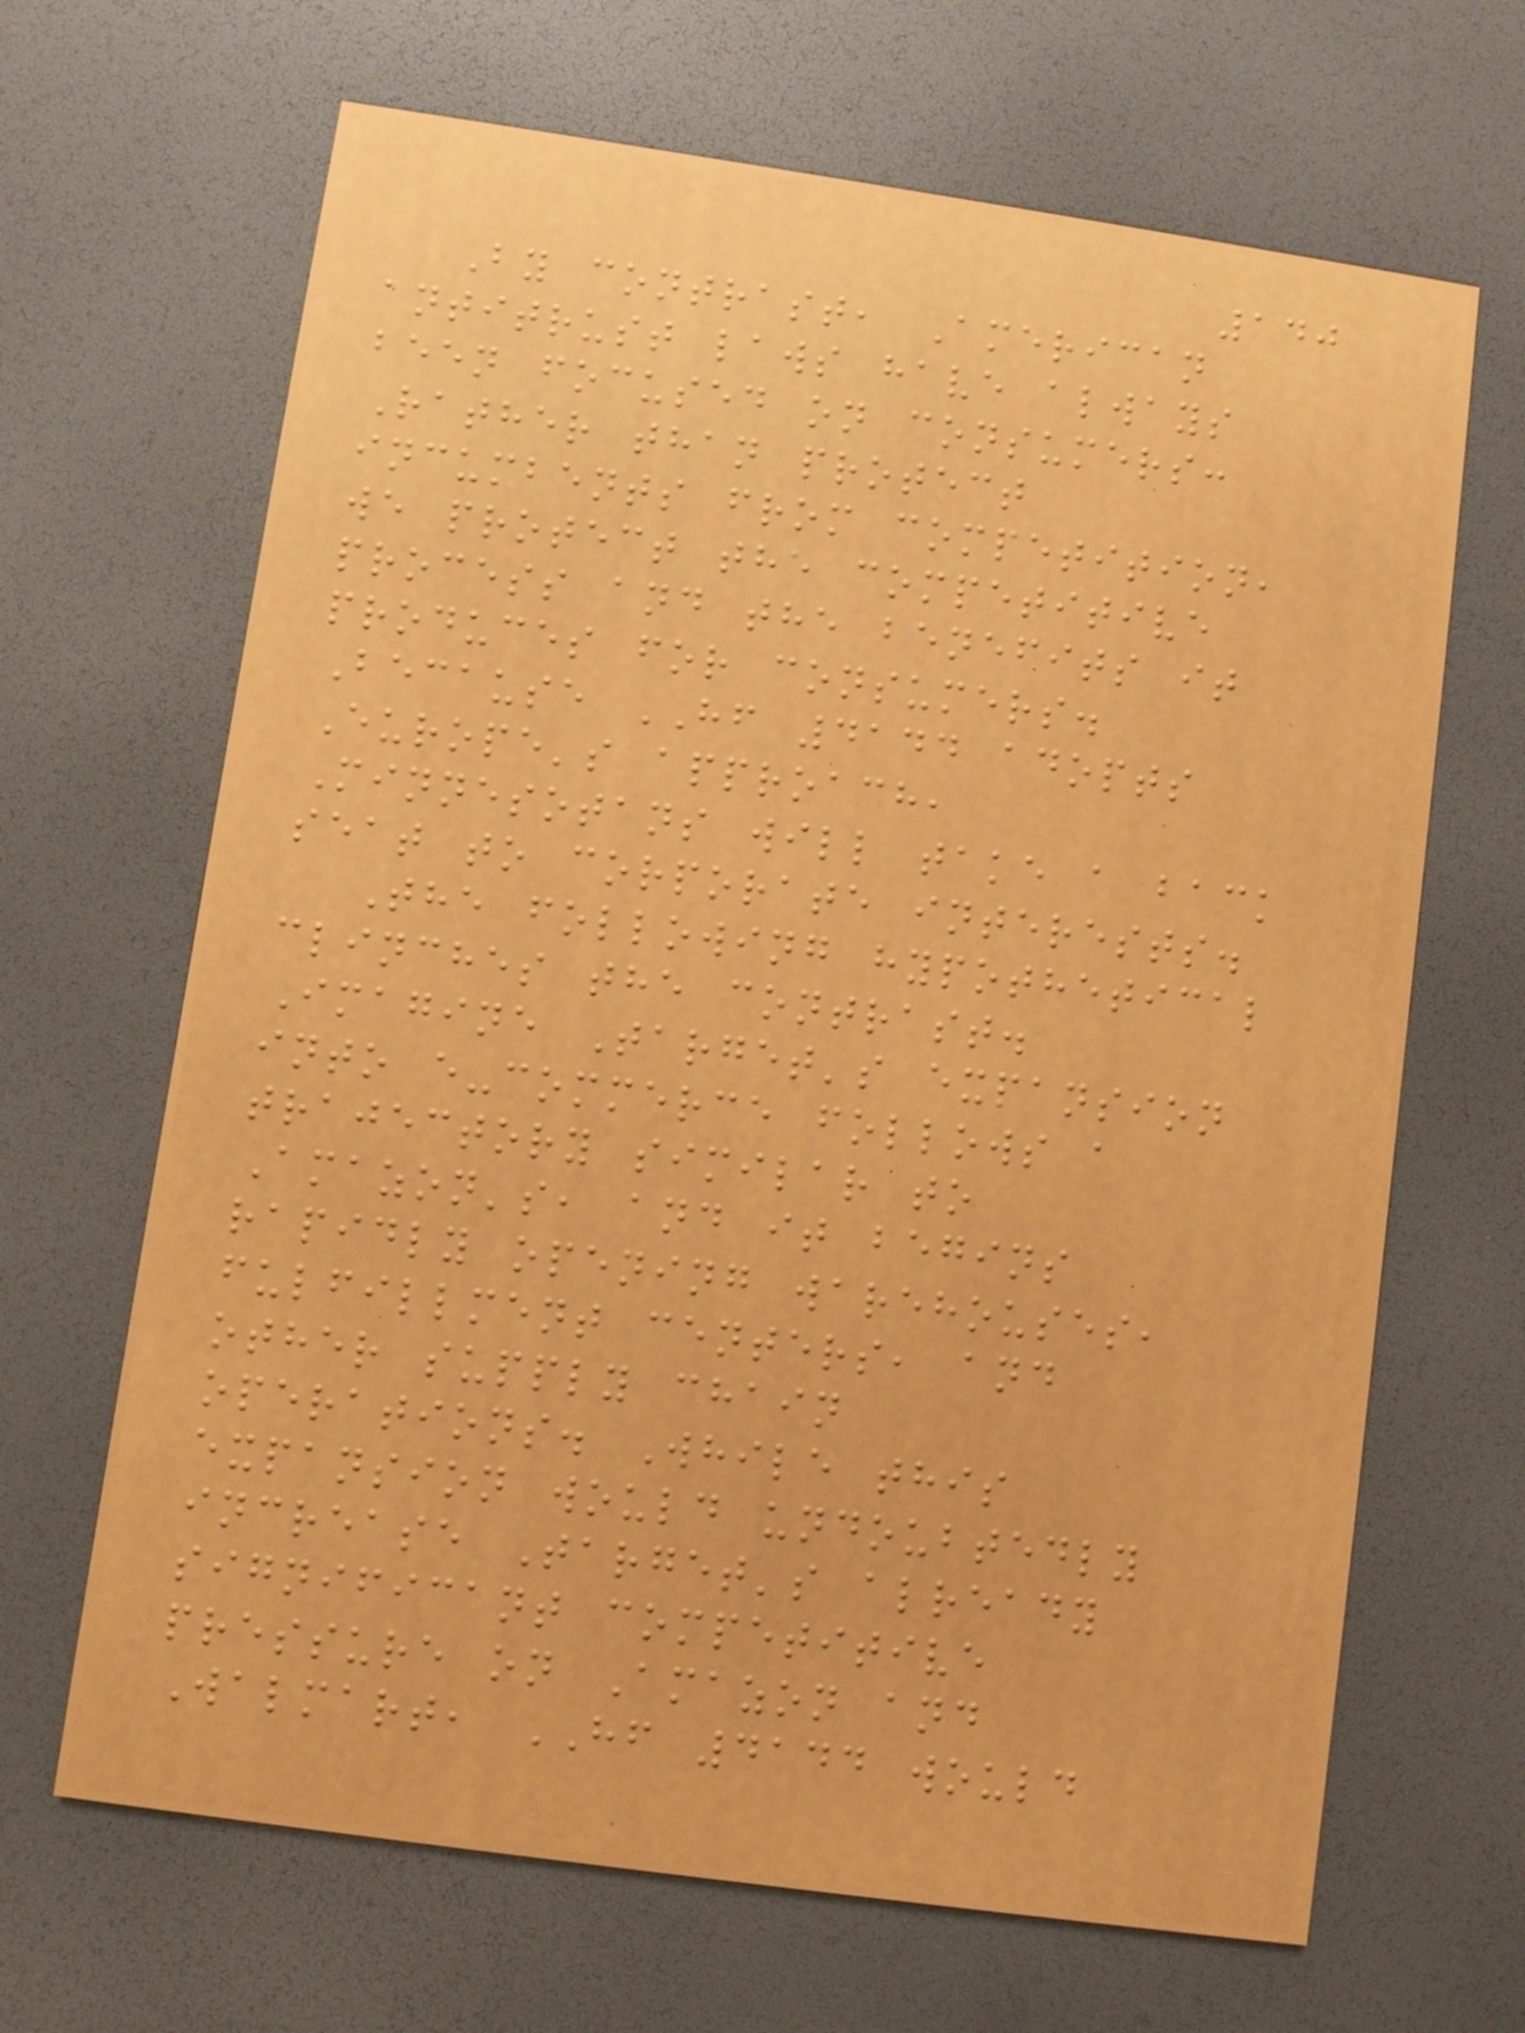140
By contrast, American
antitrust laws have always
been focused on consumers:
Rather than protect
incumbents from competition,
we protect the competitive
process and the benefits it
produces for consumers.
Because HF 4144 adopts
Europe's approach,
Minnesotans will take a back
seat to corporate interests.
The following hypothetical
clinches the contrast.
Imagine Target's expansion
into e-commerce follows a
trajectory similar to
Amazon's, and it begins
rapidly opening warehouses,
fulfillment centers, and
other supply chain
operations. While this
expansion would undoubtedly
increase Target's already
significant competitive
pressure on Amazon and
Walmart, HF 4144 would
